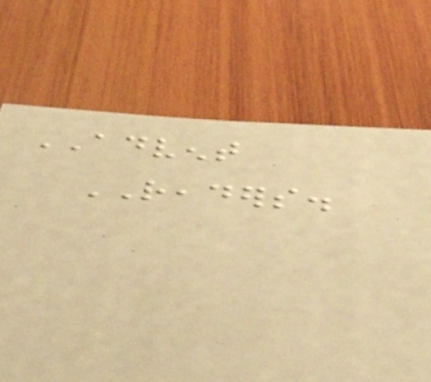ADVENT
READERS.
